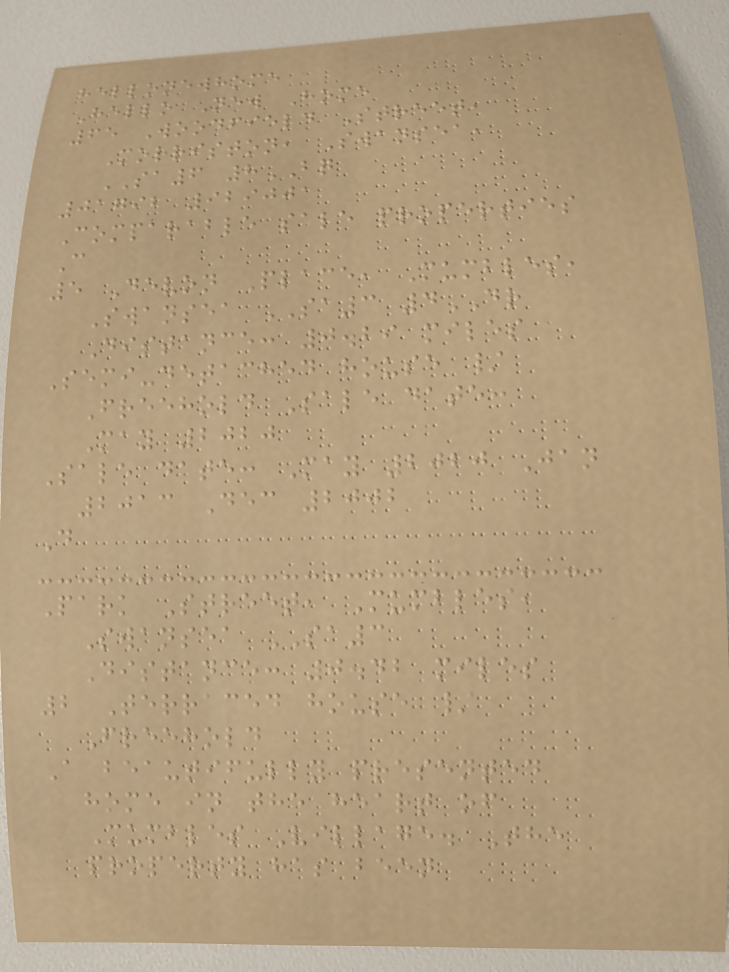hellonewhome
Hello New Home
65 Woodfield Street,
Morriston, Swansea,
SA6 8BQ
01792 929001
Comparable sale properties
C
5 Devon Place, Mumbles,
Swansea SA3 4DR
Distance: 0.29 miles
Semi-detached house /
Freehold Sale date:
May 2020
Sale date: May 2020 Jan
2013 Dec 2002
D
Park Street, Mumbles,
Swansea SA3
Distance: 0.42 miles
2 Terraced house /
Freehold
A beautifully presented
home in the heart of
Mumbles Village. The
property has been
